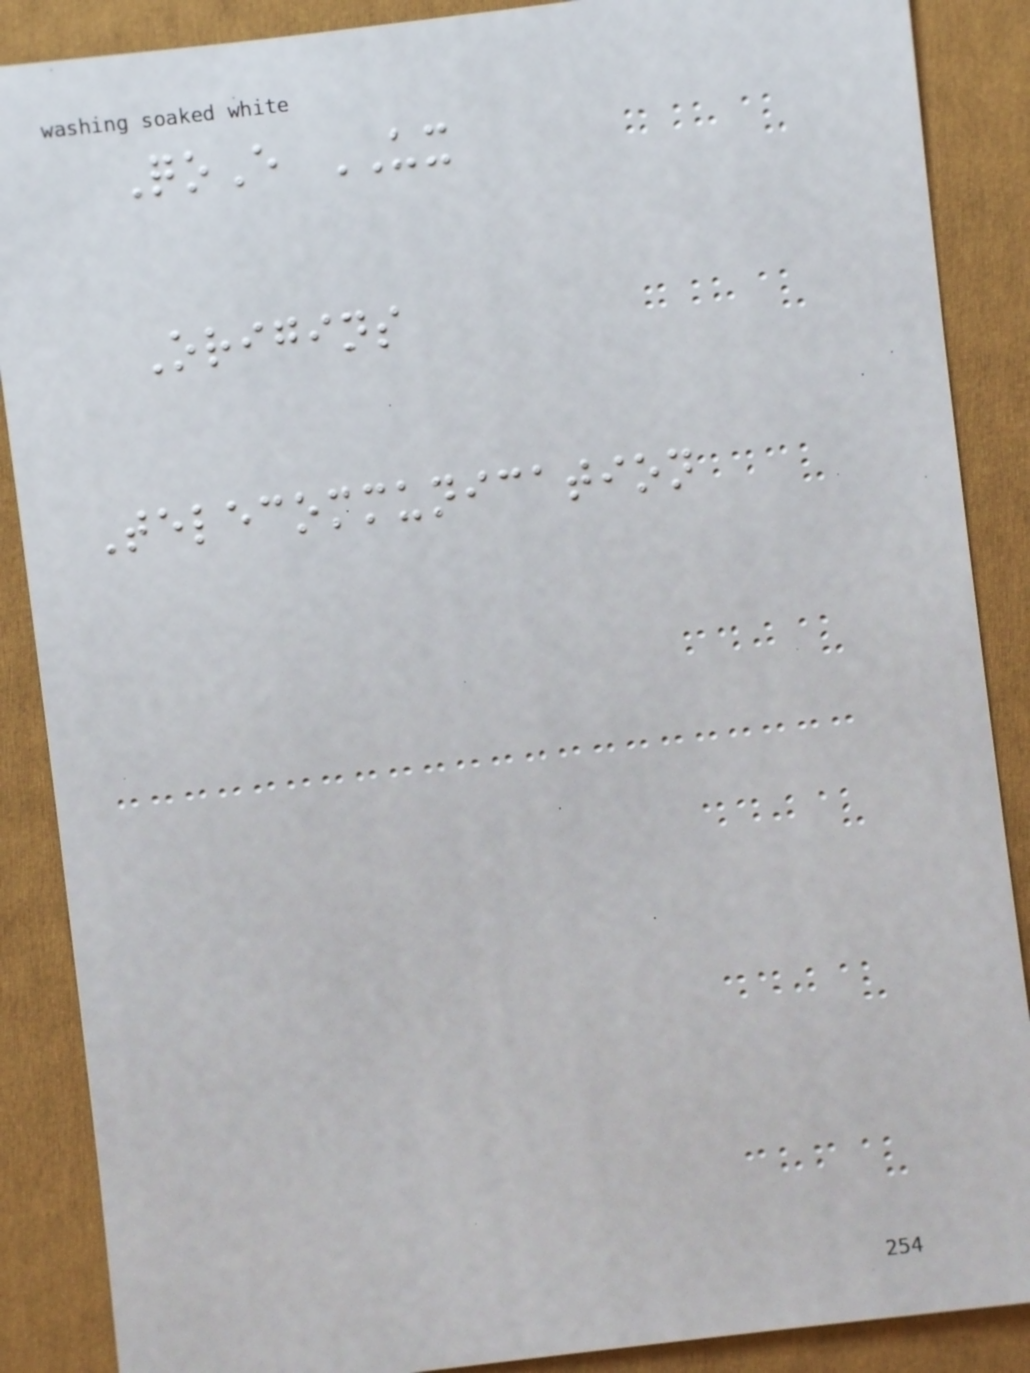QoE UX
Origins
Telecommunication
